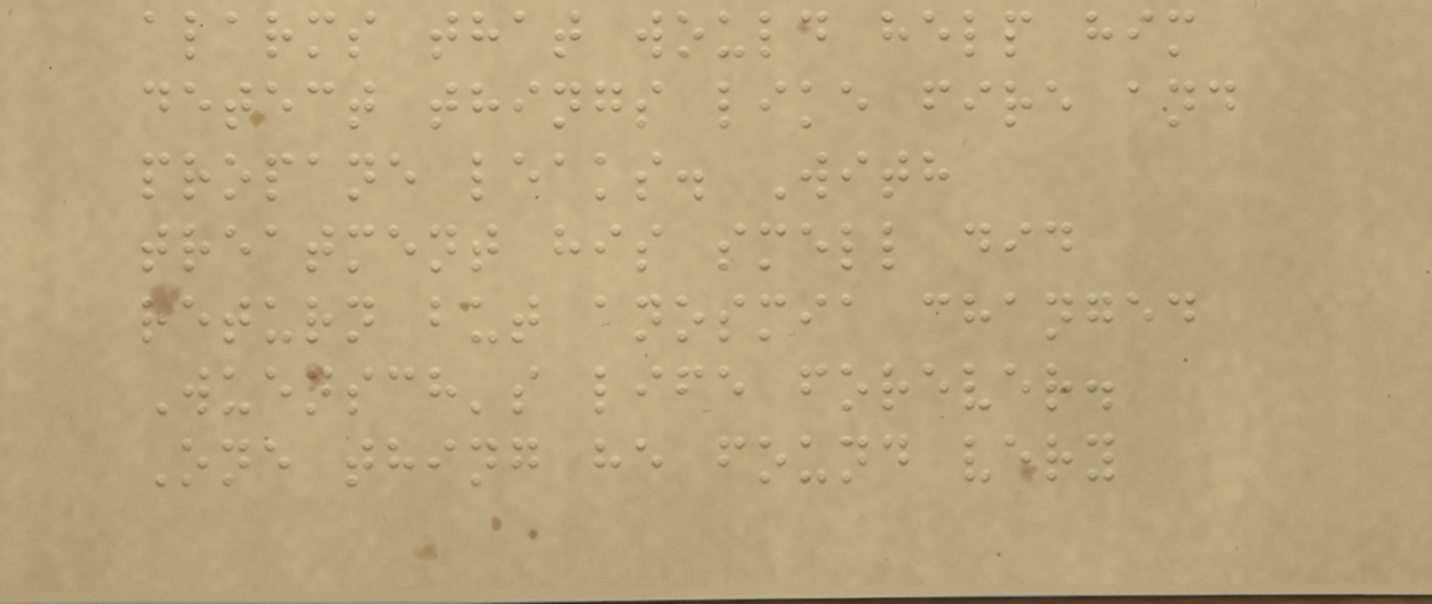alarms that would help him
detect things like fire and
propane leaks. With
treatment his smell did
return but anosmia changed
Wuensch's life forever.
One thing he found very
